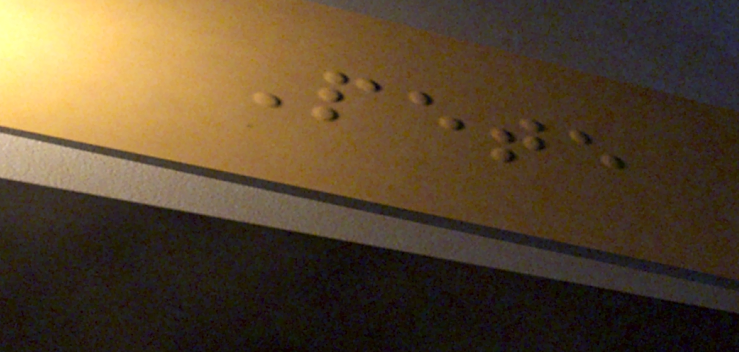Pete
